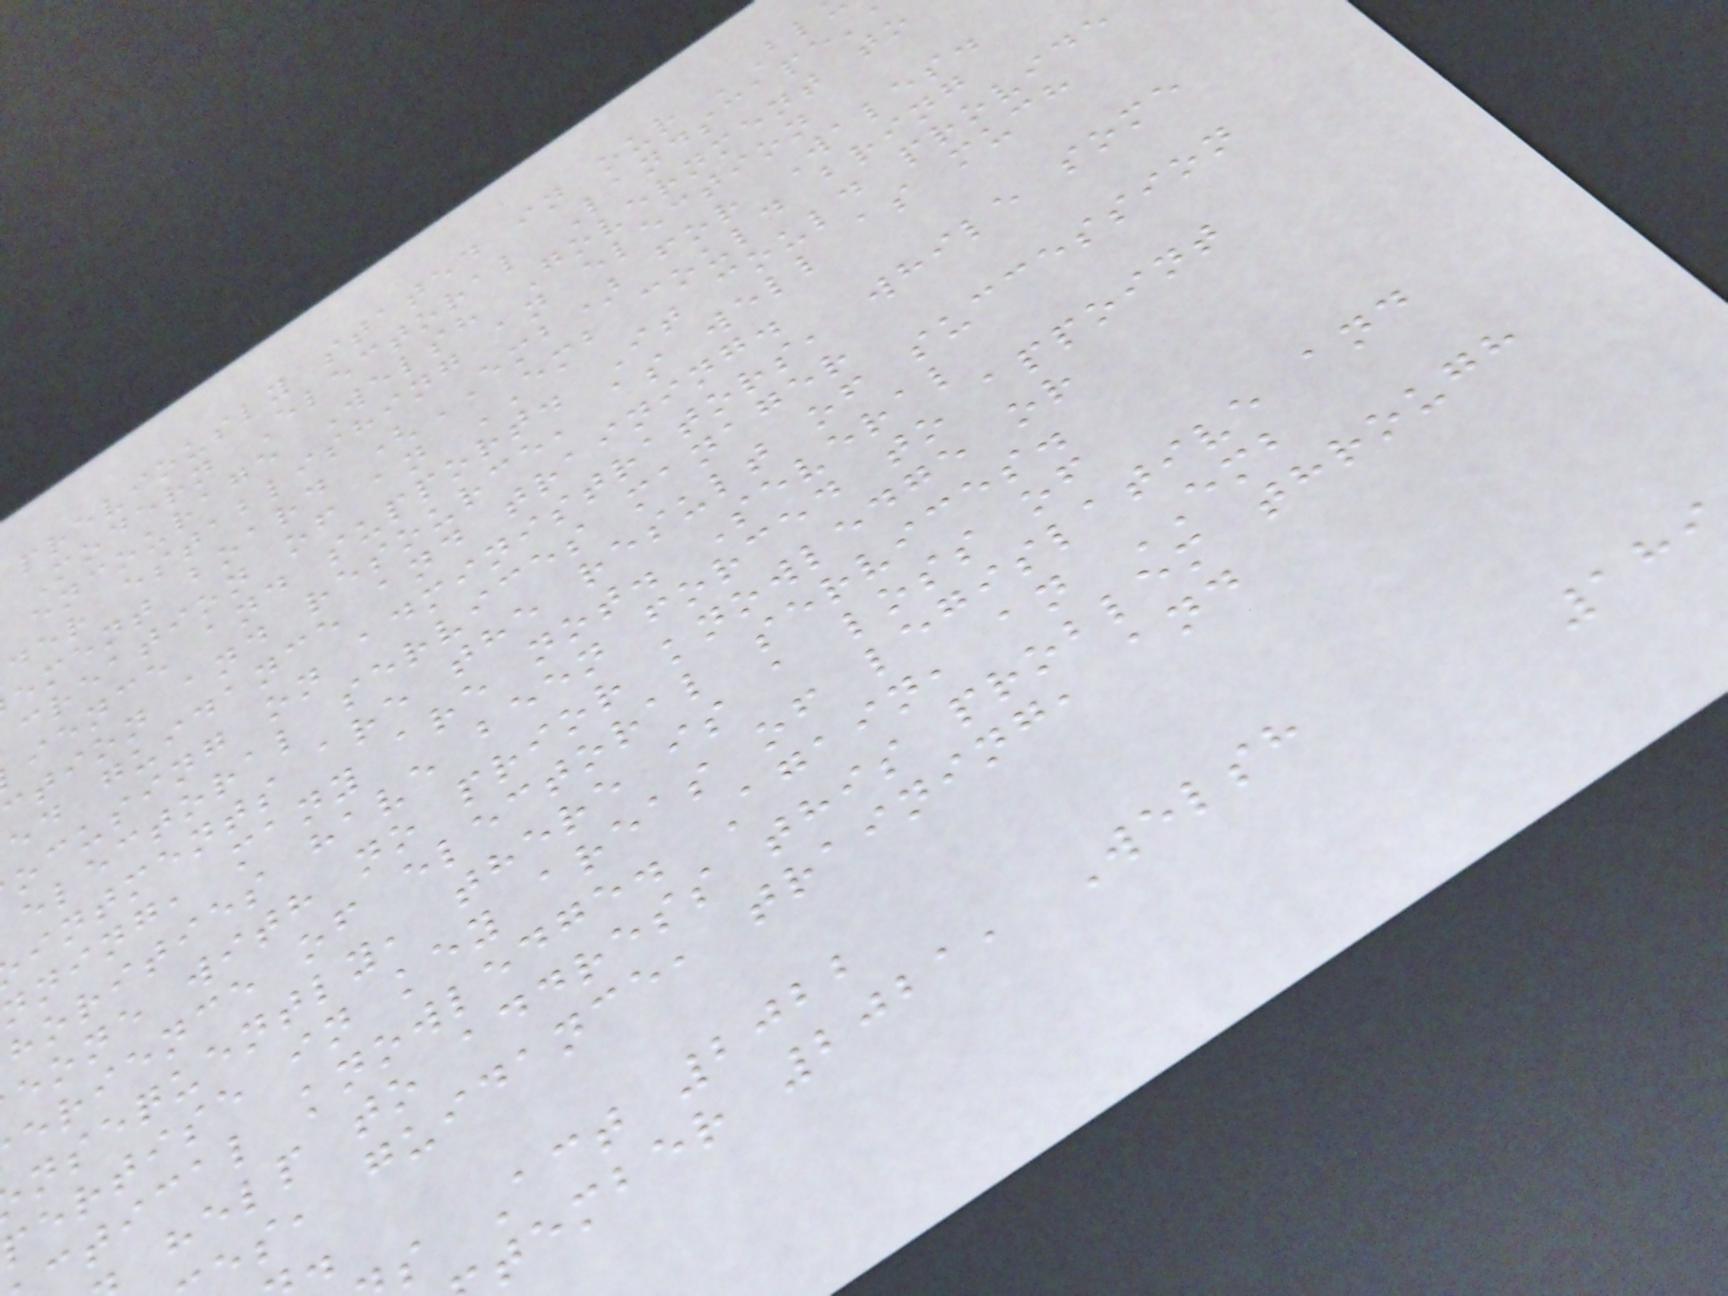previously stated in our 'Bl
Modern Electoral Landscape'
encourage Welsh Government to
der establishing an election
ement board (EMB) for Wales.
creation of an EMB could bring
ience and support. It could provide
ction and resource, as well as much
ed guidance and training.
ocusing on administrators, while some
electoral services manager
intments are the result of succession
nning, many are not. Several
horities have been forced to appoint
eone with no prior knowledge or
erience of electoral services.
nsequently, there is a loss of
pertise in key areas of legislative and
ctical knowledge. Again, an EMB
help to address this problem through
es, guidance, training, and
s Act 2022
tember 2021, Welsh
189
